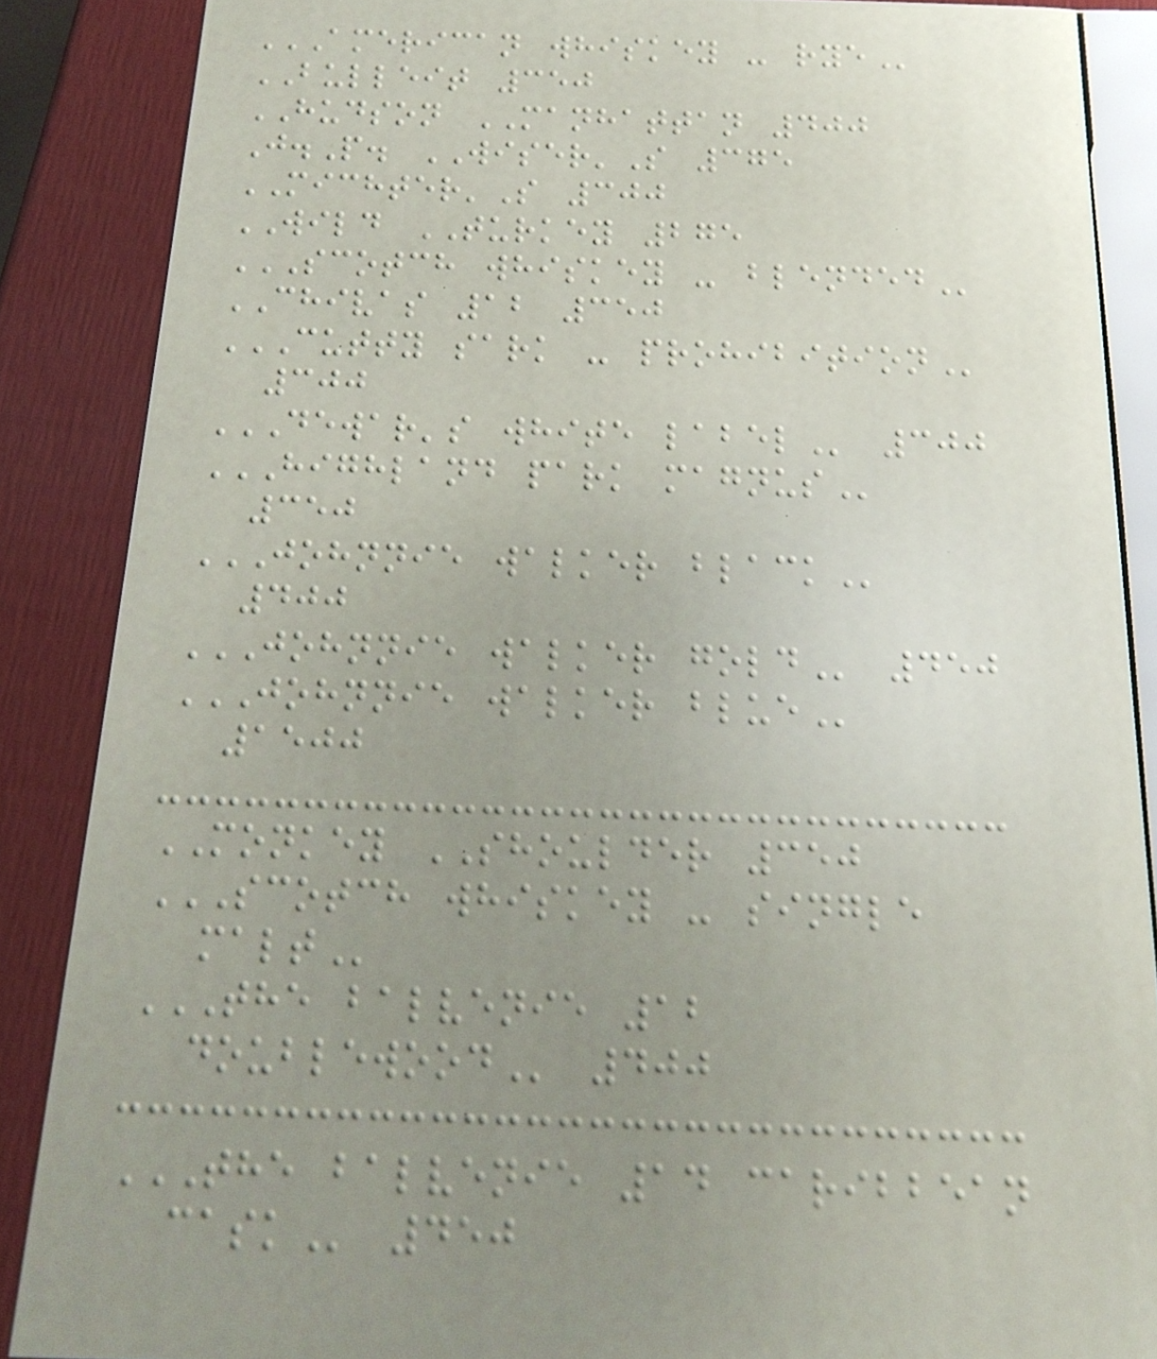AMERICAN WHISKEY - RYE
BULLEIT 350
HUDSON MANHATTAN 400
J.P. WISER'S 375
MICHTER'S 300
WILD TURKEY 275
SCOTCH WHISKEY - BLENDED
CHIVAS 12 350
CUTTY SARK - PROHIBITION
300
DEWAR'S WHITE LABEL 300
HIGHLAND PARK MAGNUS
350
JOHNNIE WALKER BLACK
400
JOHNNIE WALKER GOLD 450
JOHNNIE WALKER BLUE
1500
MONKEY SHOULDER 350
SCOTCH WHISKEY - SINGLE
MALT
THE BALVENIE 12
DOUBLEWOOD 400
THE BALVENIE 14 CARIBBEAN
CASK 450
